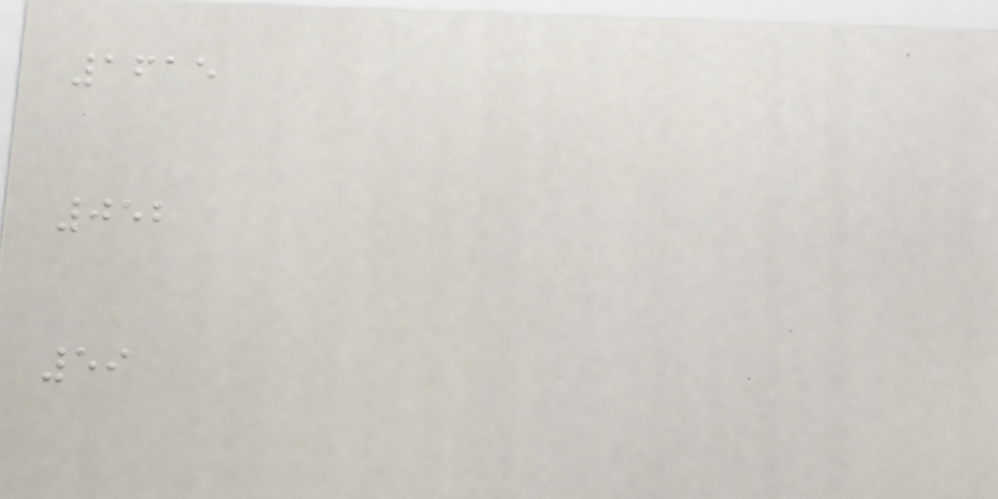1615
052
59
